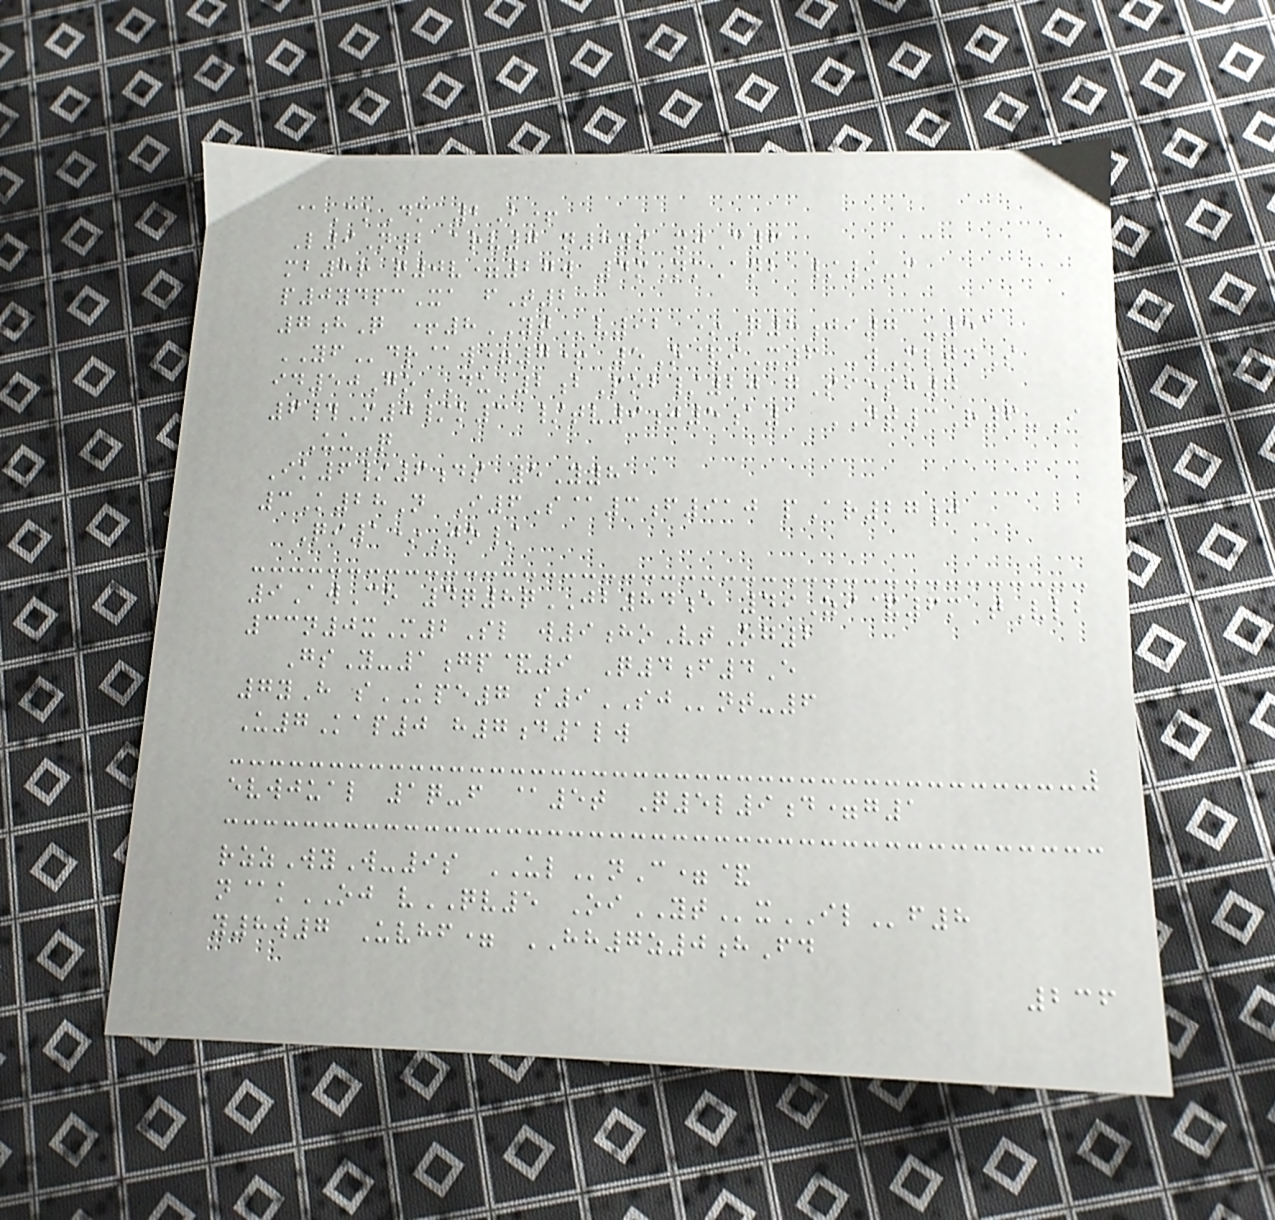@CkDm 2B+
L9N2 arv7 n8ys xjC6
mb8r q0v=27w 4mNmAnb /9-m
p0ydpcXa fT2
7hQ +8YTv92 *Q8ji7 u51
YFdr@w=7+ 5O&iX6 -wMltnS
id50GoDU 2bPob/20 gSiesh7
6#M0/k3 /tv9j5a1 NT3R6-I
UuQ
Ik6/6ds 5Y8
3K28N I6S@3f910 pAr27j
Qi1*Jo/
9AwCo 4q8qJB84e 49Zi&6m tVlb
33n0xM2Sl w9hoVtOg2
GsY-1gp&9 Q4f4E
7yH sKPE7 s9SJnt-6
U7Kap0 h7d1lw
evwjual 1q-f @5t Q5l9d=g1
rzzWyW-9s ULnC=&
n@kOJ vQV5 OiYTxILf8
y8w7 Uvhf= HH7z0hFd
236
